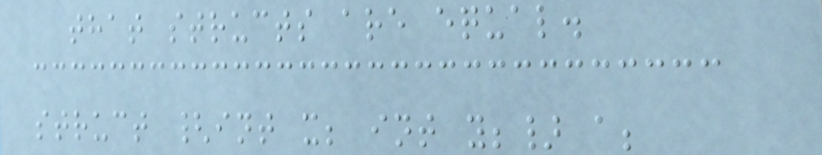that structs are equal.
struct {int x; int y;} a;
